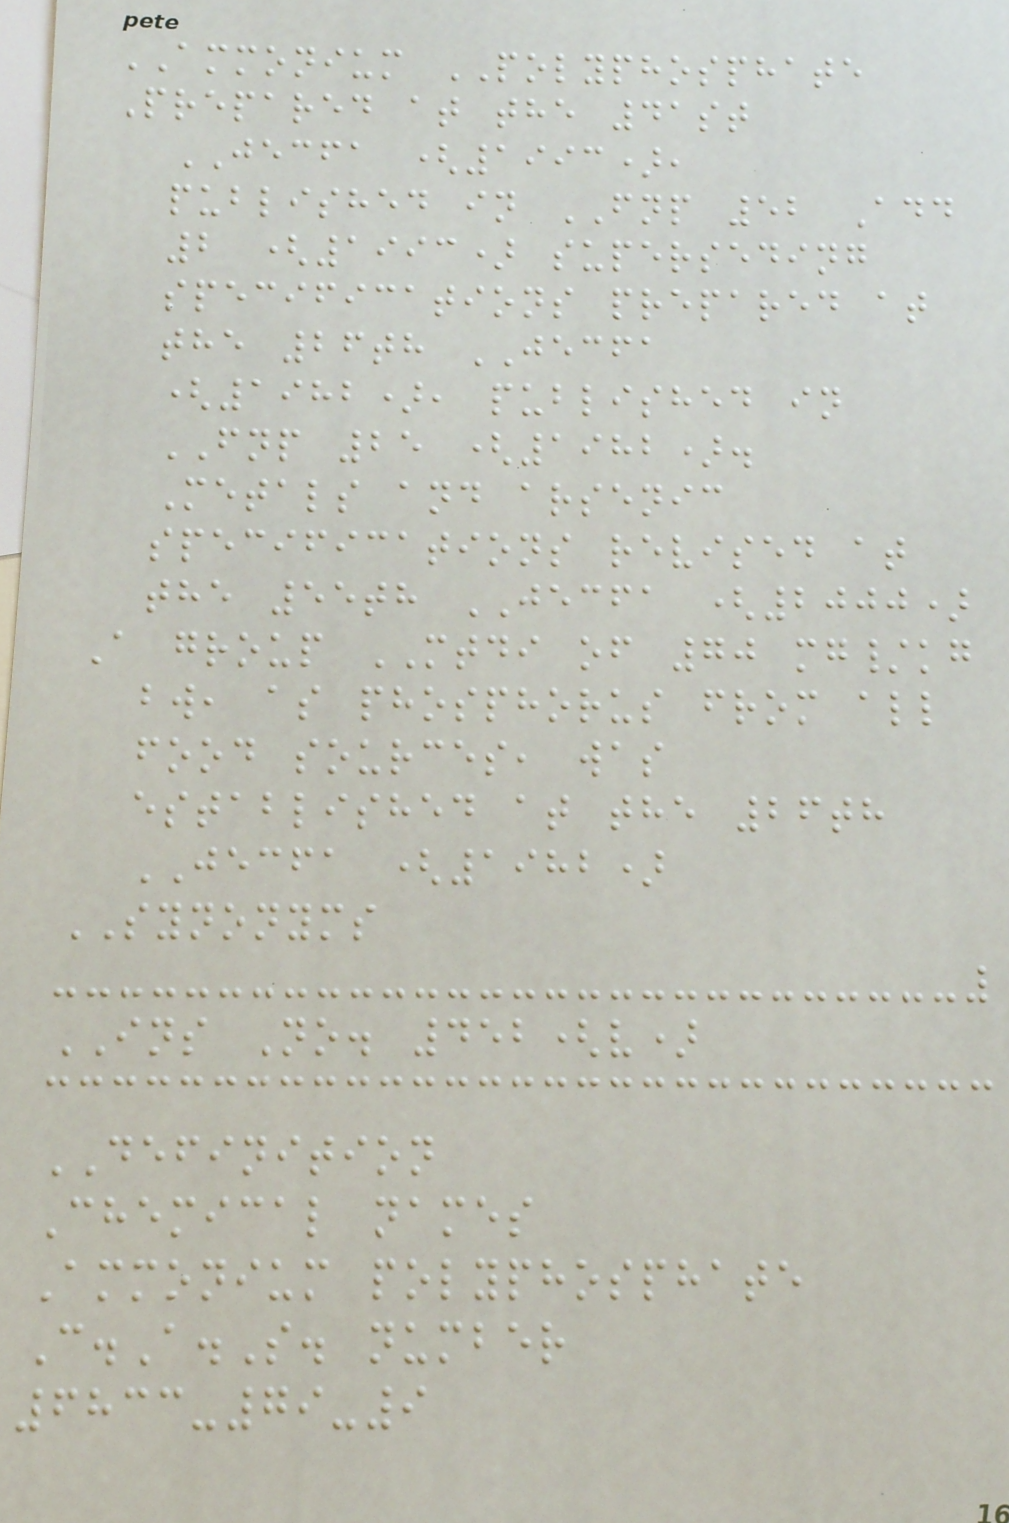AMMONIUM POLYPHOSPHATE
Prepared at the 41st
JECFA (1993),
published in FNP 52 Add
2 (1993) superseding
specifications prepared at
the 26th JECFA
(1982), published in
FNP 25 (1982).
Metals and arsenic
specifications revised at
the 55th JECFA (2000)
A group MTDI of 70 mg/kg
bw, as phosphorus from all
food sources, was
established at the 26th
JECFA (1982)
SYNONYMS
INS No. 452(v)
DEFINITION
Chemical names
Ammonium polyphosphate
C.A.S. number
6833-79-9
